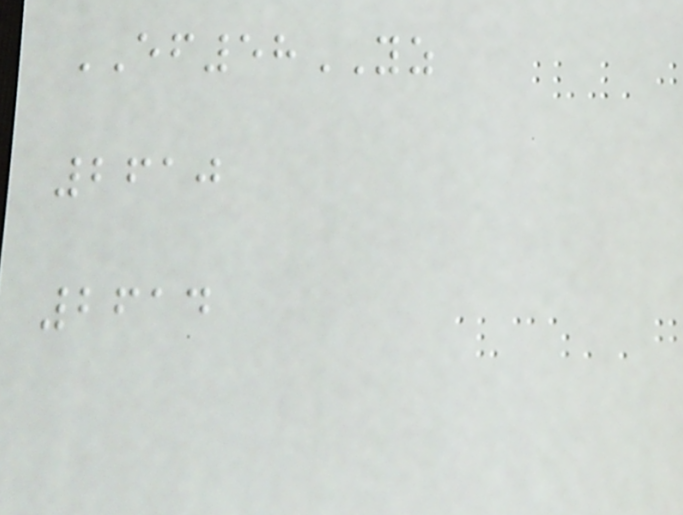EF58YZ
2610
2614
